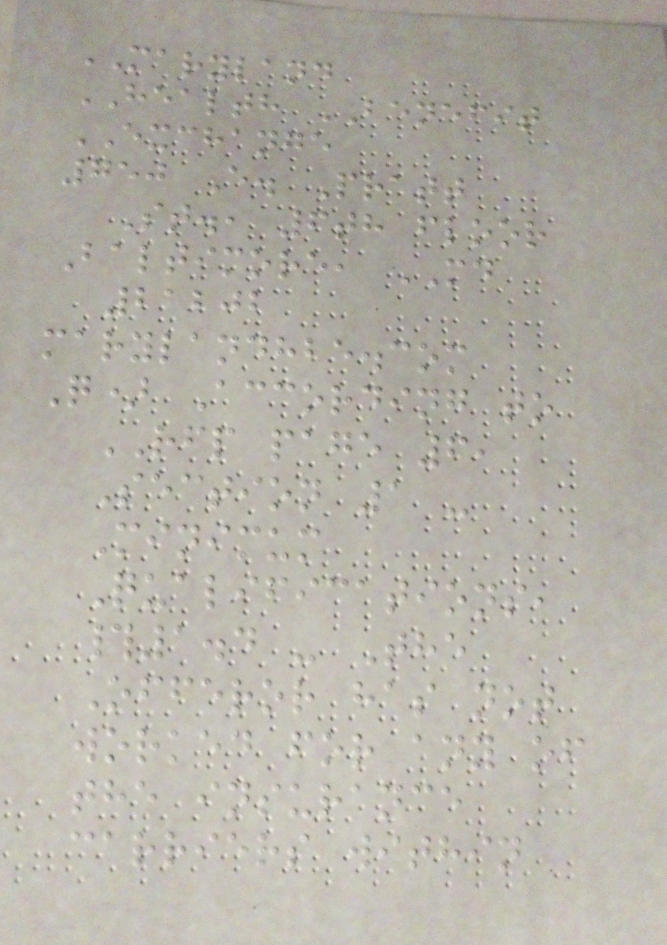MARYLAND
HEALTH BENEFIT
EXCHANGE
750 E. Pratt
St., 6th floor
Baltimore, MD
21202
marylandhbe.com
Q) According to
RFP page 6,
Section 1 -
Minimum
Qualifications,
#1.4 - The
Offeror has not
worked for any of
the insurance
carriers within
